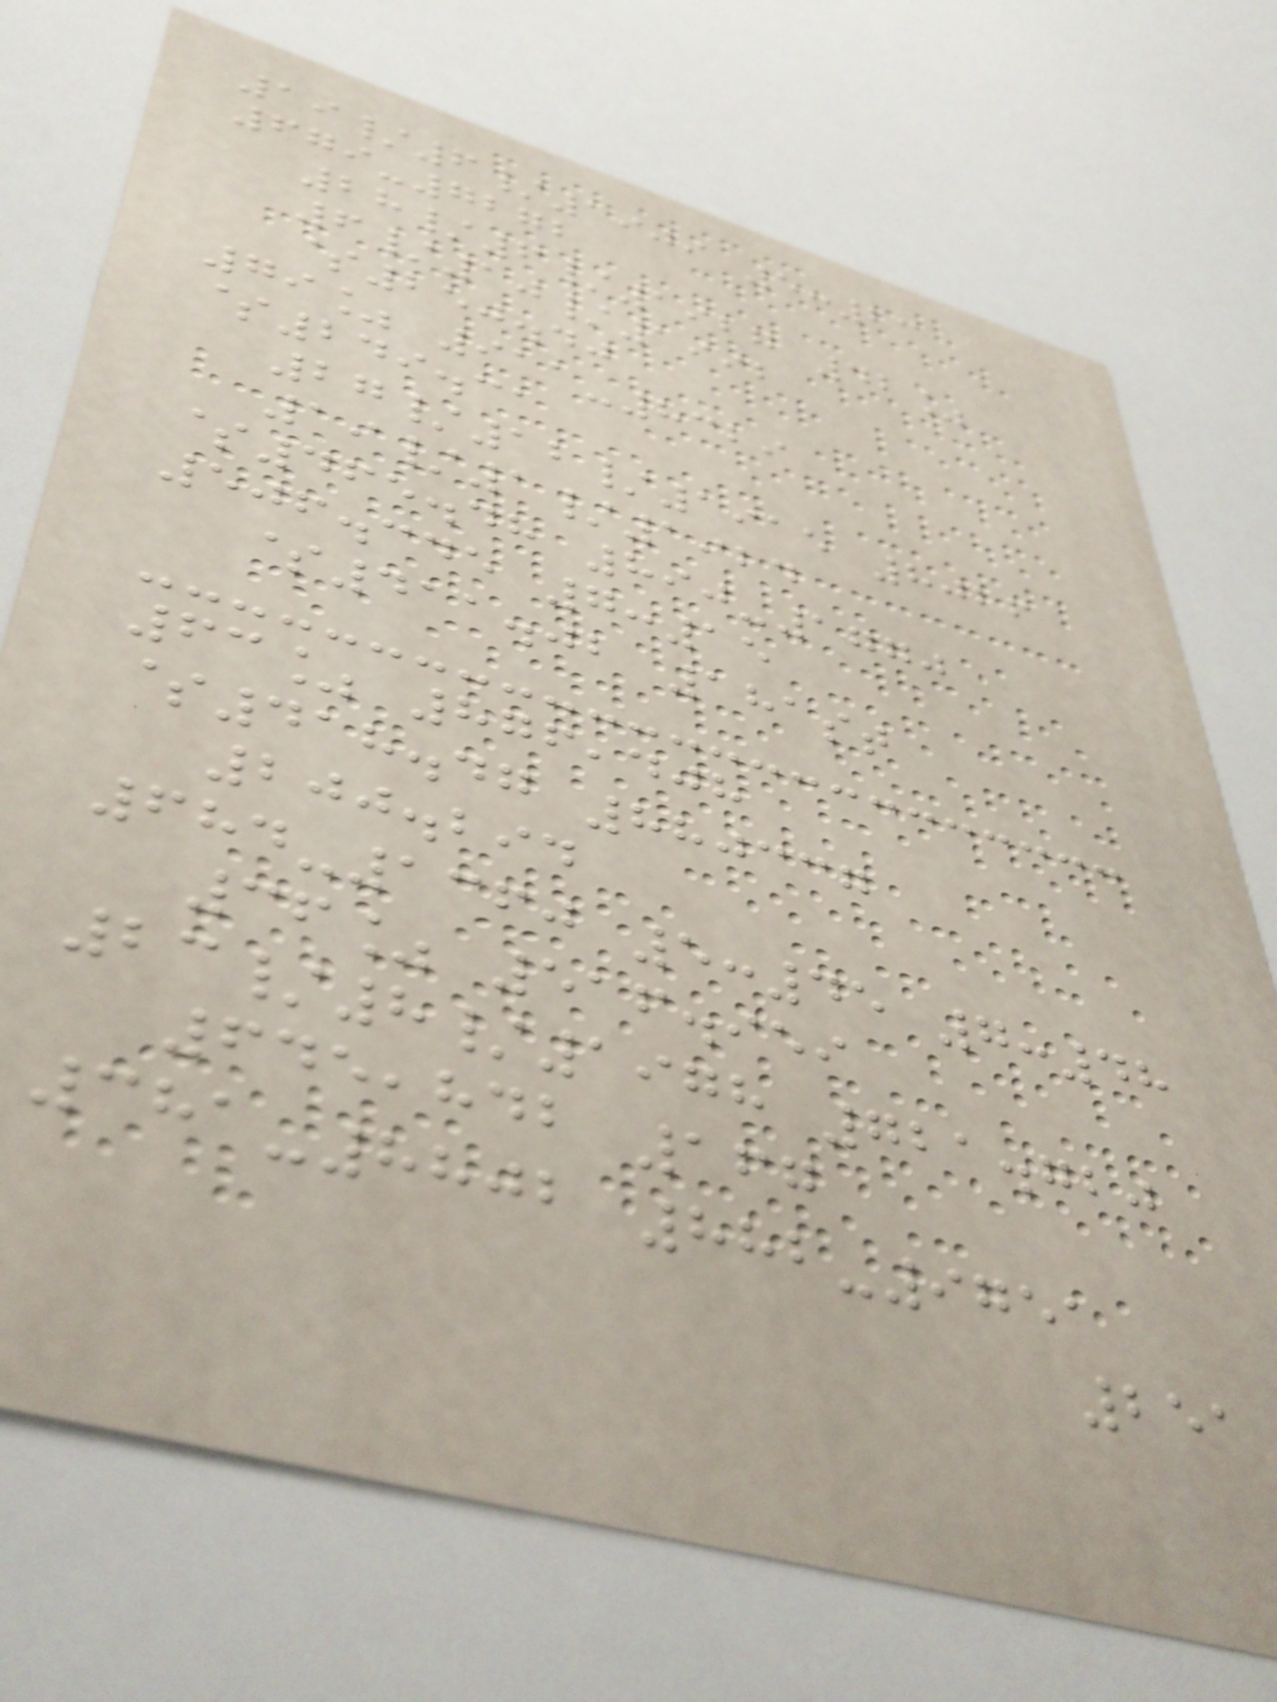19/6/1909 5:23
679-7272
28/6/1927 42%
6/10/1992
$250.40
79% 911-8329
$249.31
27/12/1915 8026
19/1/1924
$465.48 890-1770
506.345 7:15
$411.02 181st
63% 876,408
$418.47 880337
200.294
684-1360 5:45 7:48
36% 516.959
23/8/1978 721.720
645,842 167
381-8802 882-9751
251
